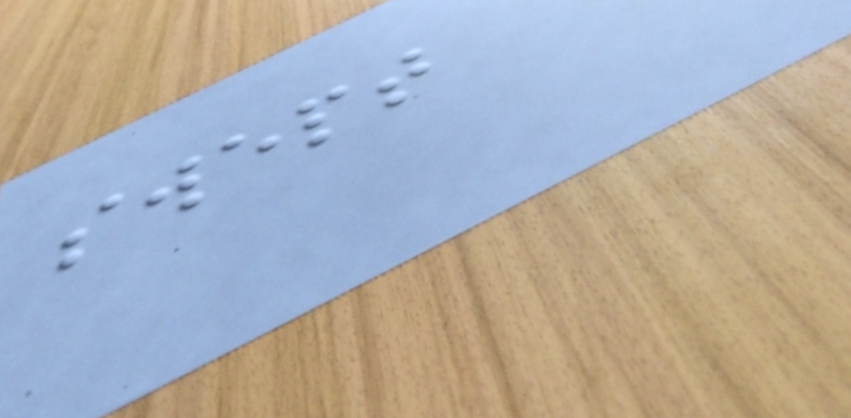swept
